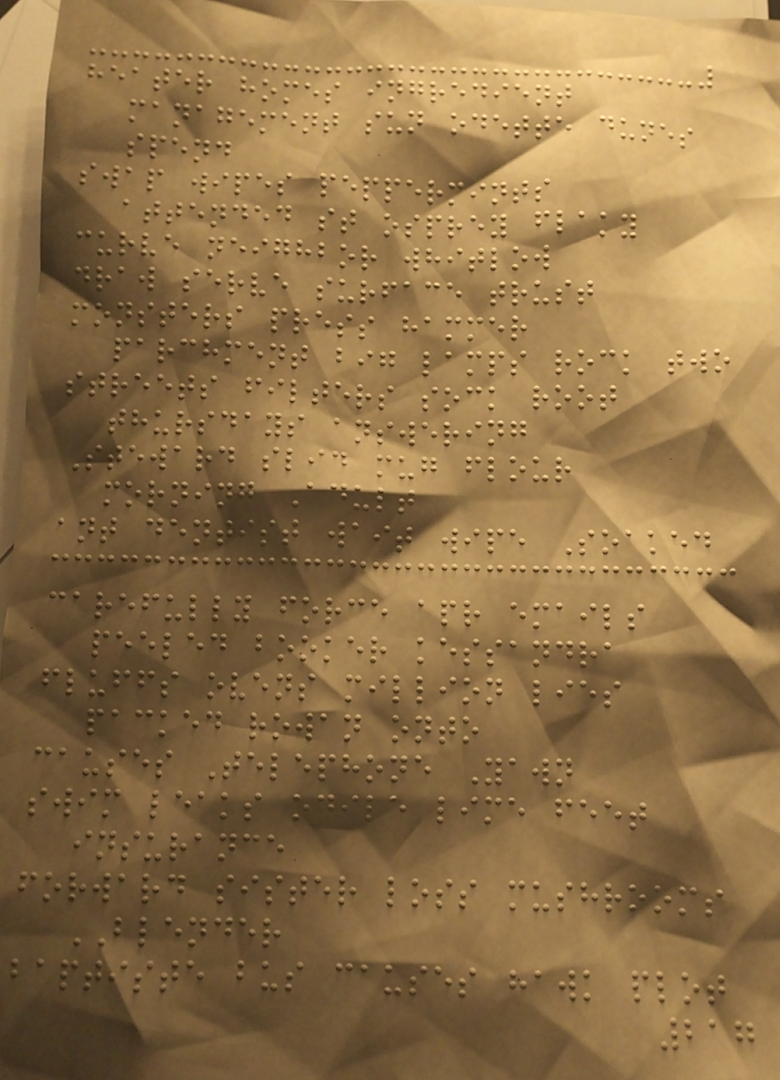heater homes ingredient
management sun odette dunes
spend
swap wipes peppermints
attended st osprey flaky
curve neighbor whitlow
draw serve surface trust
monsters press hammer
parchment big lamps rock two
streets filters sock root
thursdays answering
Steward slid mug flour
morning Adult
ant dentist wait wipe Soaked
carefully force apr emails
peeled booker kessandra
fluffs ovens million lies
packed rowan onto
causes Telephone Yawn
swim leaks odile lime feet
insurance
forward sister loss mushrooms
BLENDER
baptiste bus causes hawk plot
217
